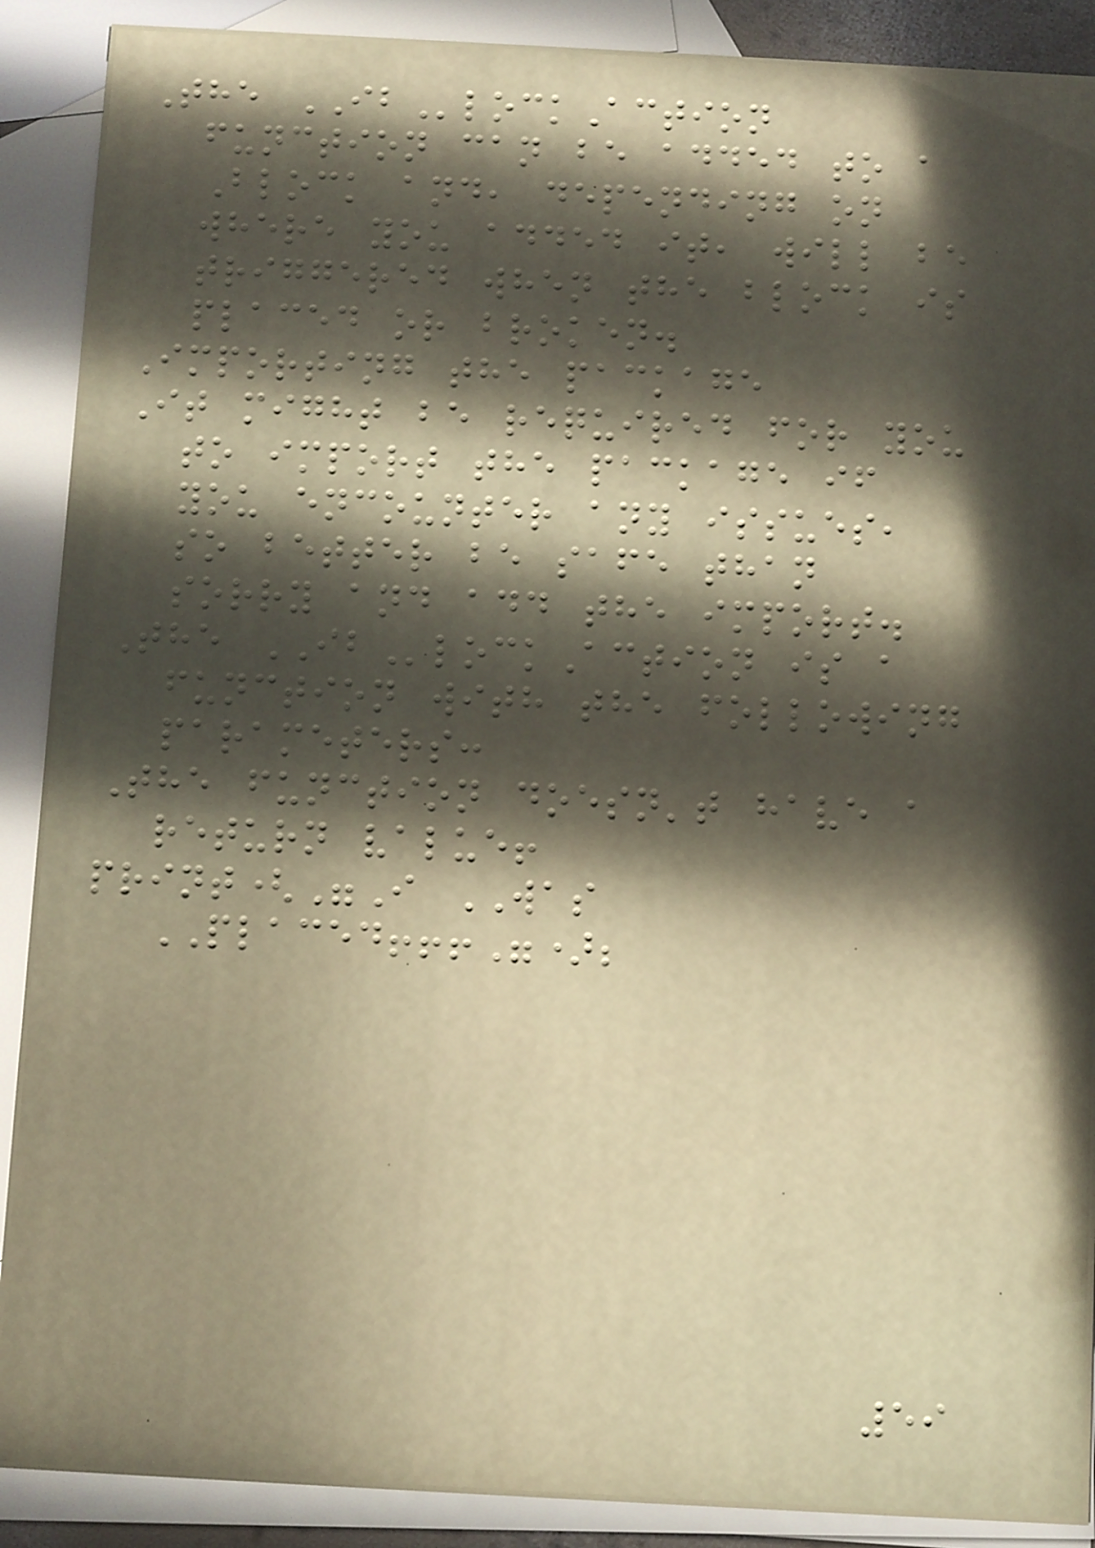The IBlockAction
function can be added to a
Block and, depending on
where you added it, will be
triggered when the block is
placed or broken.
Importing the package
It might be required for you
to import the package if
you encounter any issues,
so better be safe than
sorry and add the import.
The IBlockAction is a
function with the following
parameters:
The function doesn't have a
return value!
print("I WAS
PLACED!!!");
59
